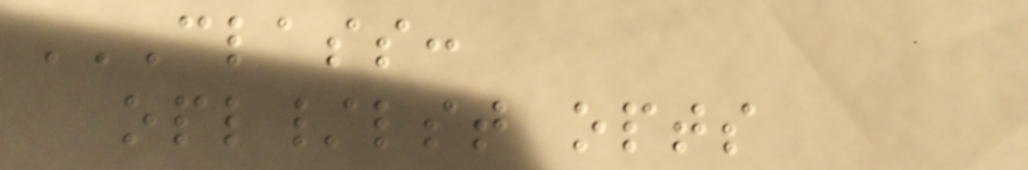CLASS:
OPL/LST OPTS
